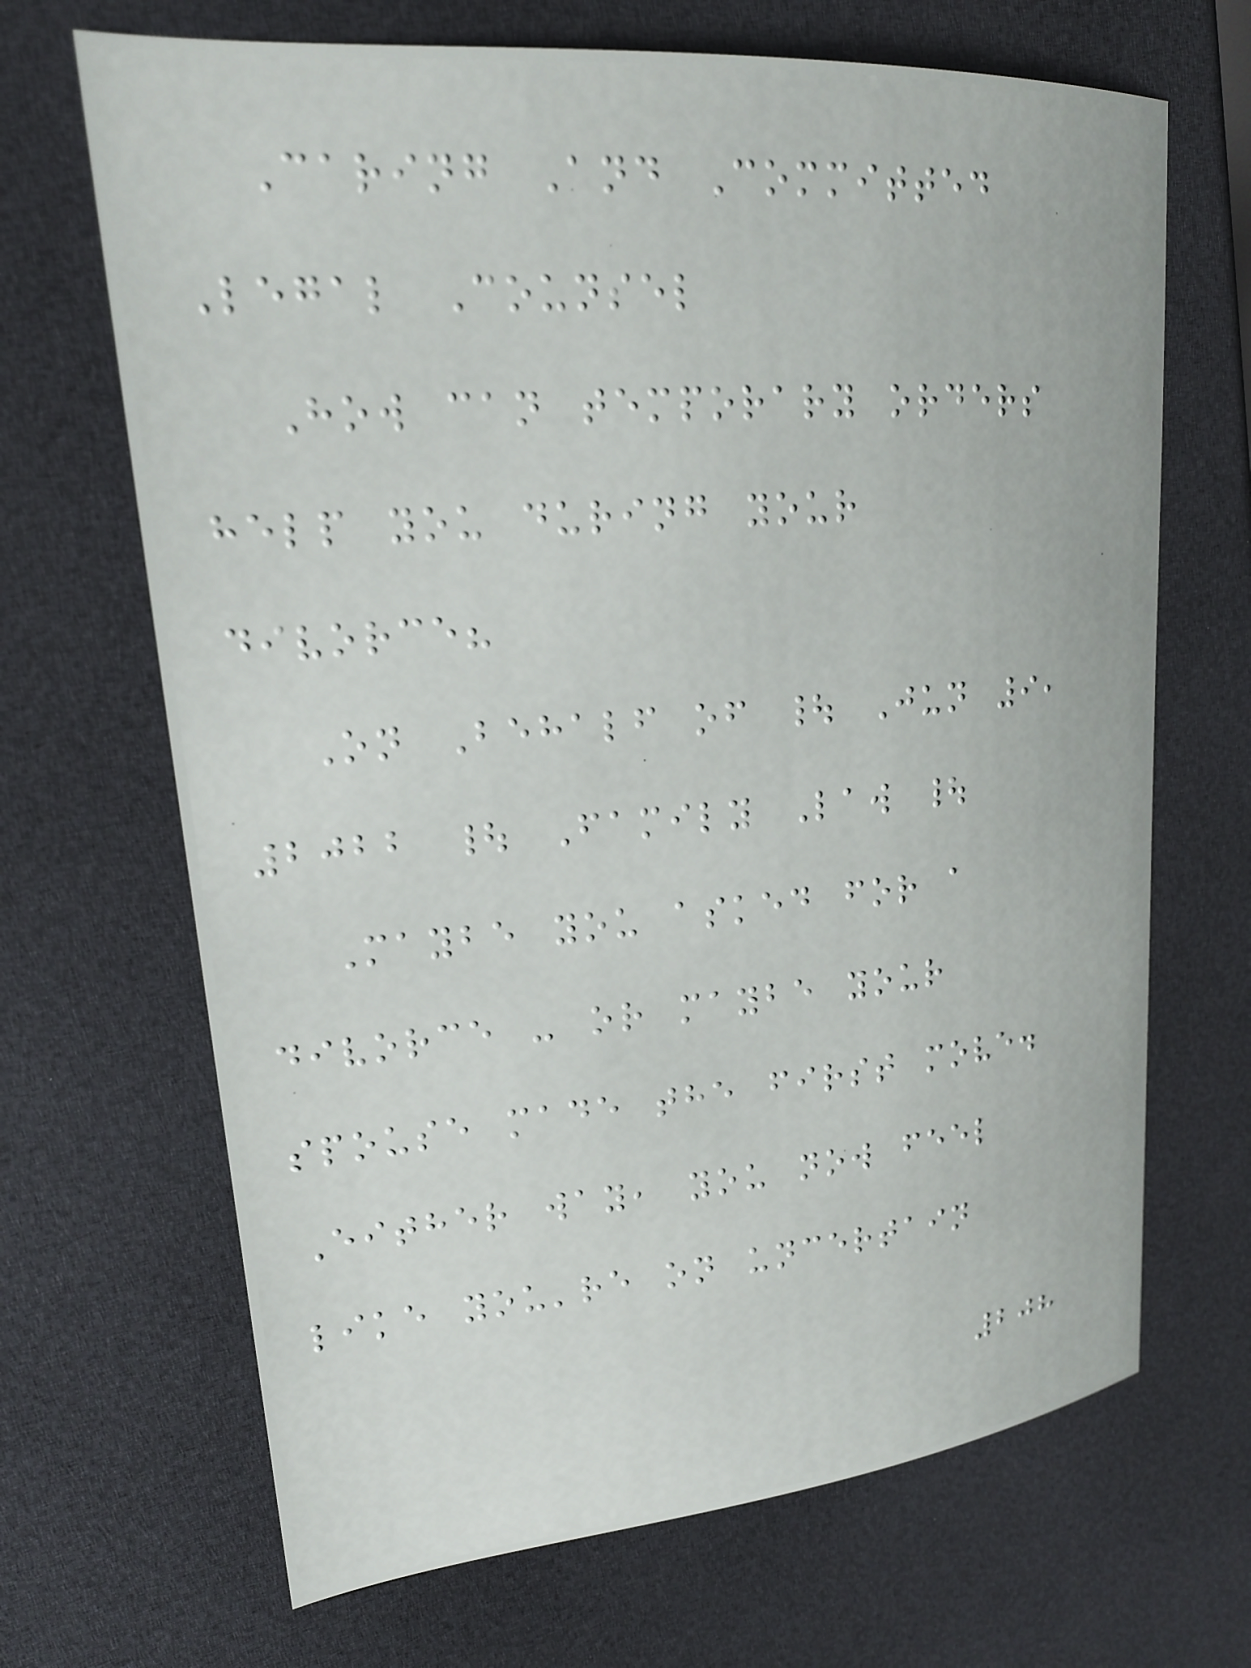Caring And Committed
Legal Counsel
How can temporary orders
help you during your
divorce?
On Behalf of | Jun 9,
2022 | Family Law |
Maybe you asked for a
divorce - or maybe your
spouse made the first move.
Either way, you now feel
like you're on uncertain
208
